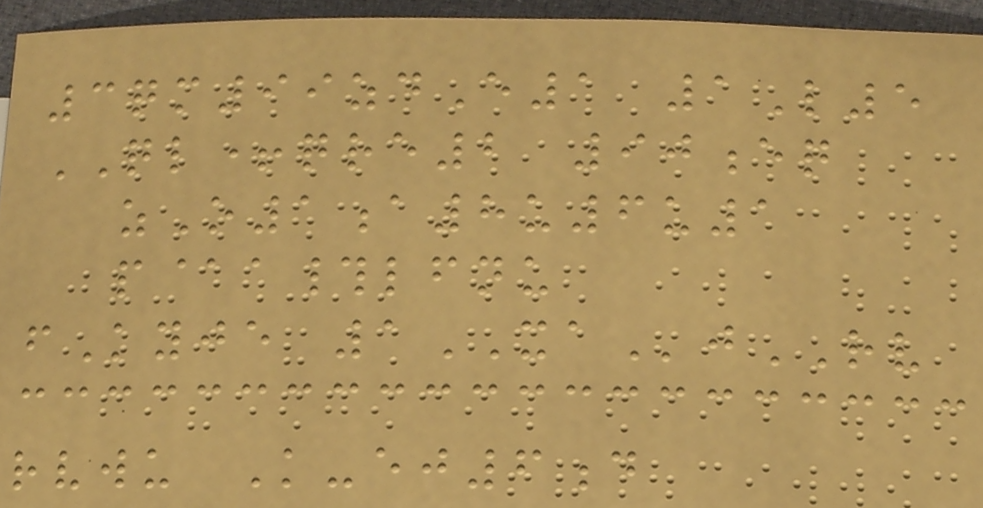3qm99zdE1 1L5
QL+qre2 90eq
zO1a8u6u1
p@a#lfnu
fKyje 1XAjRV
rvwu K-ej6d
